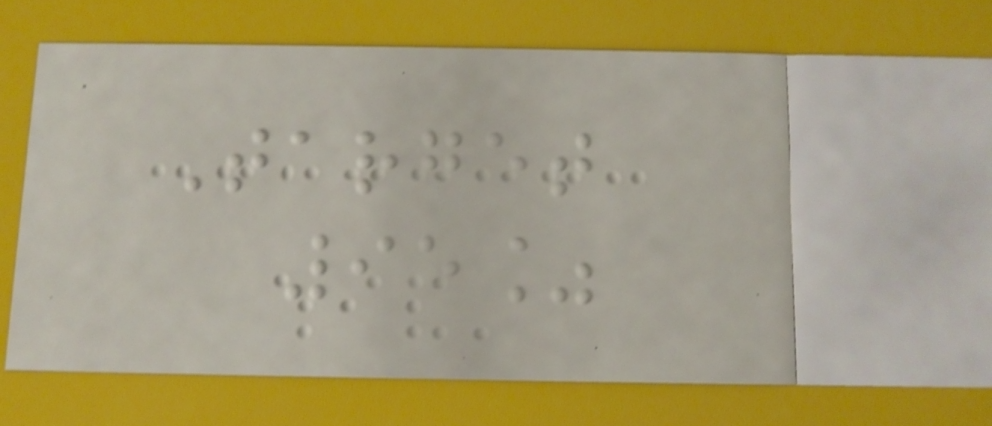Target
95%
